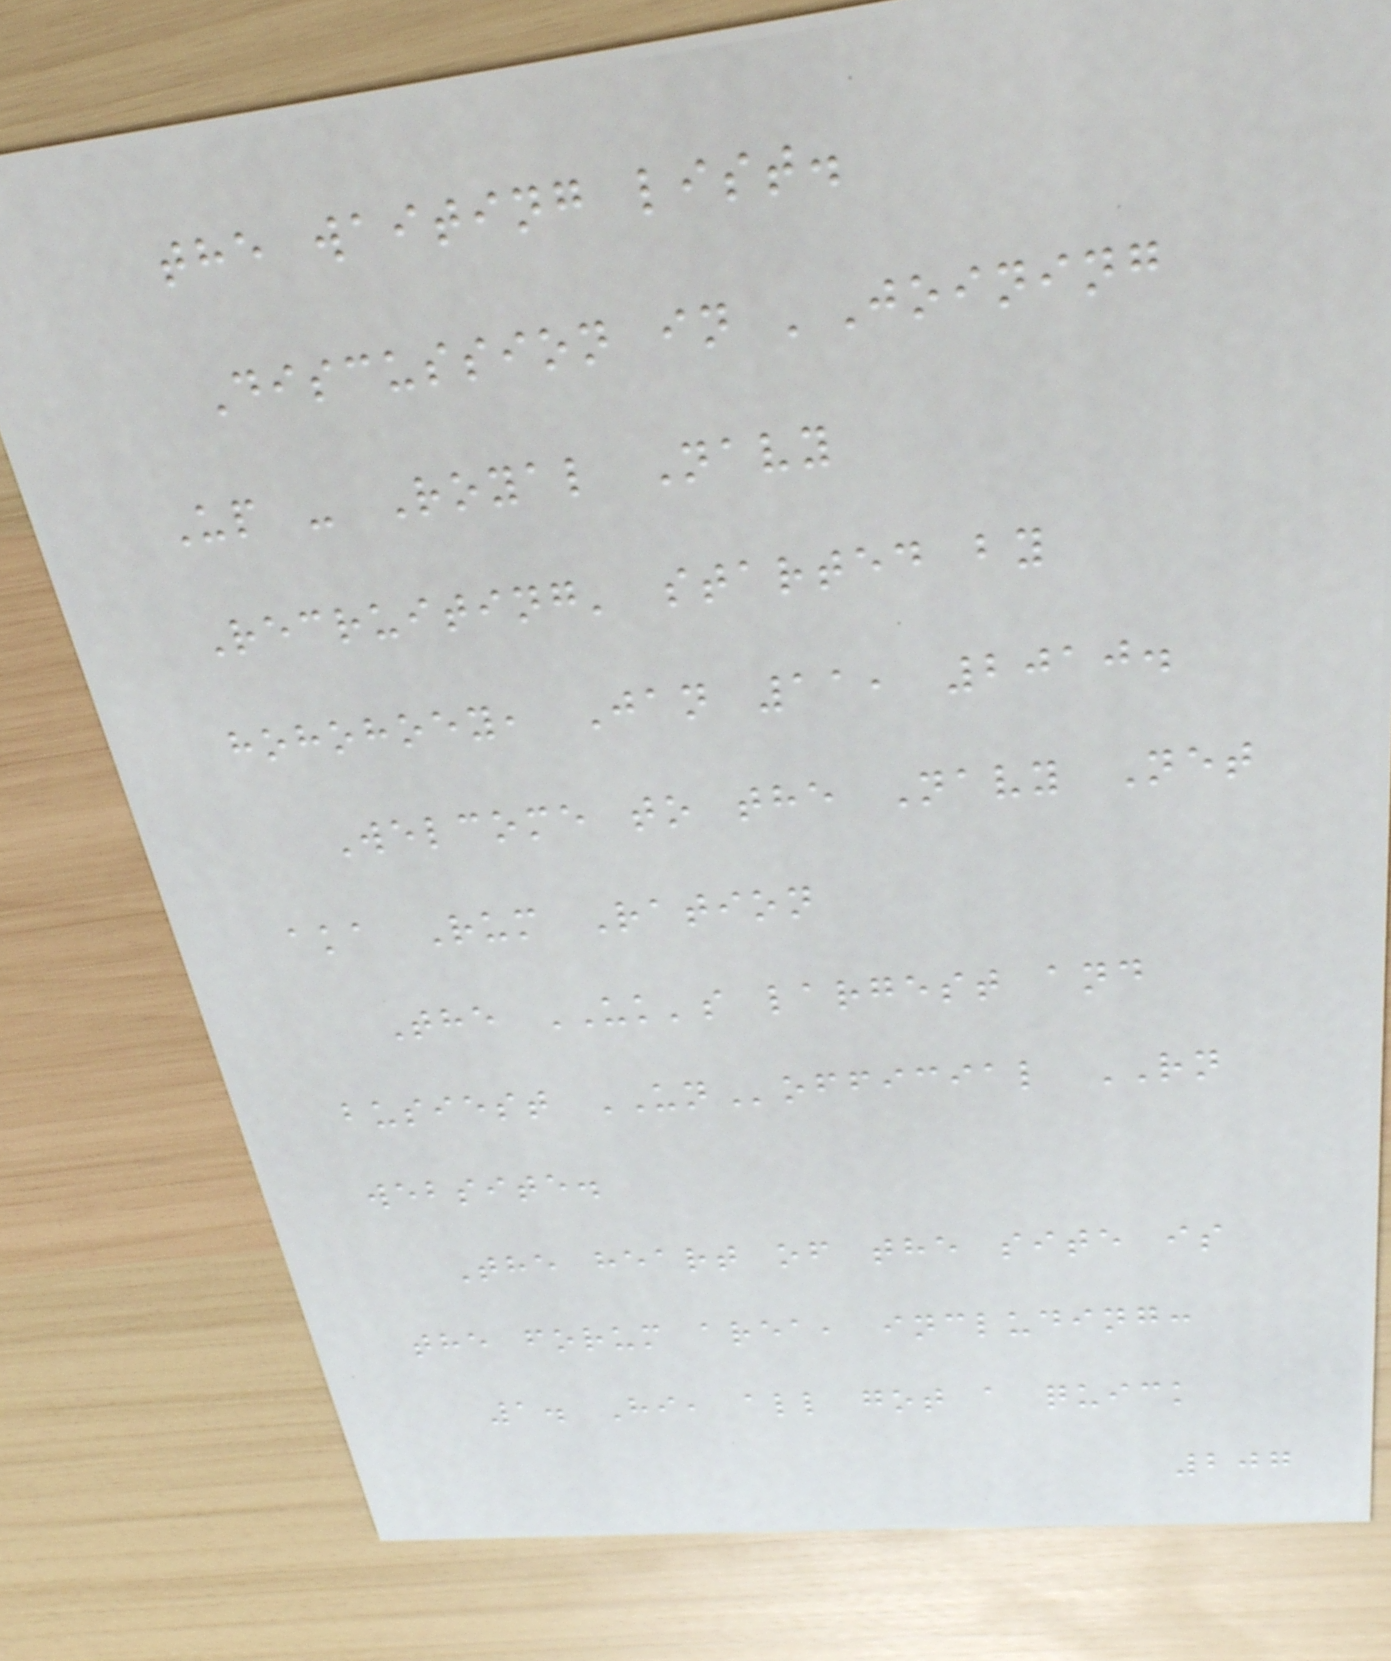the waiting list.
Discussion in 'Joining
Up - Royal Navy
Recruiting' started by
hohohoey, Jan 11, 2010.
Welcome to the Navy Net
aka Rum Ration
The UK's largest and
busiest UNofficial RN
website.
The heart of the site is
the forum area, including:
1. Hi, all got a quick
207
